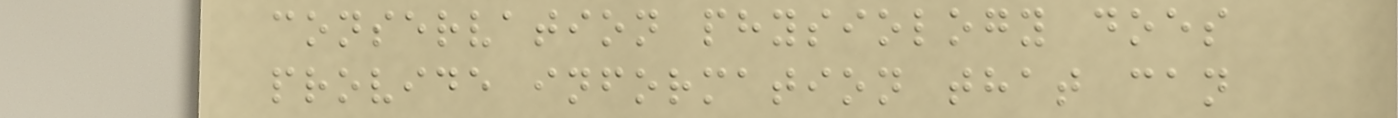conservation physiology does
provide information that can
